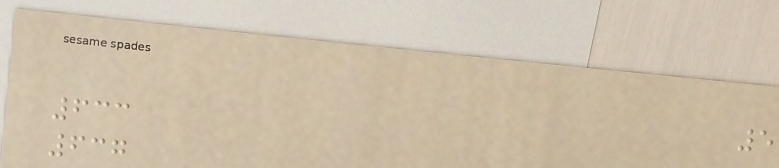5
633
637
